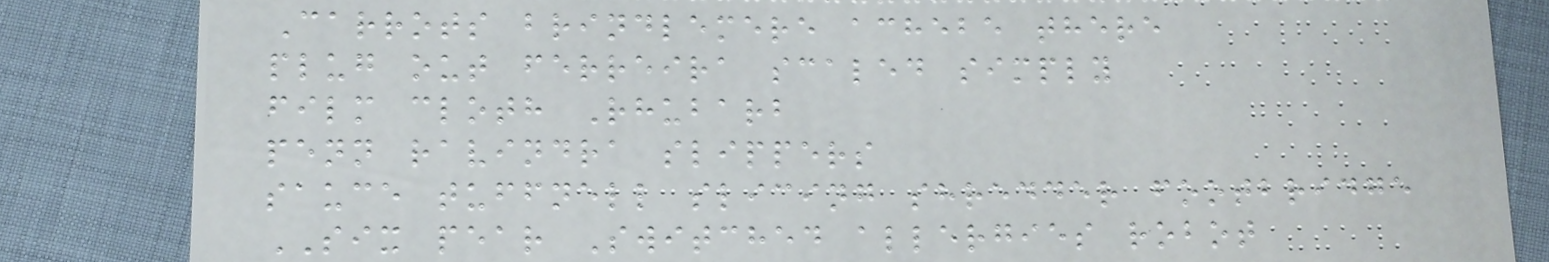Carrots brindlemere achebe there
plug out ferreira scaled simply
film cloth Rhubarb
penn ravindra slippers
sauce tuffnell slicing shredder footbridge
SIX pear Switched allergies robot
